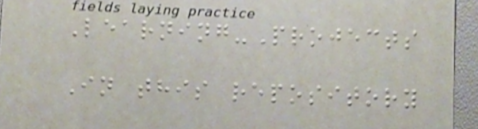Learning-Projects
In this repository
